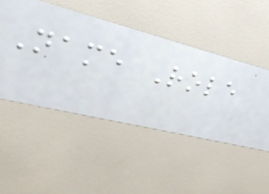Name Role
